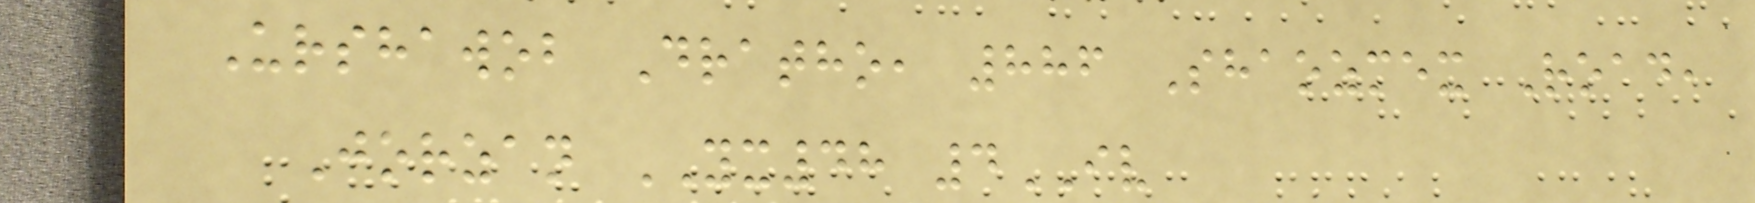Urshawob Dratho, 886 Shaozmex Road,
Jorzan YX48 4IV
